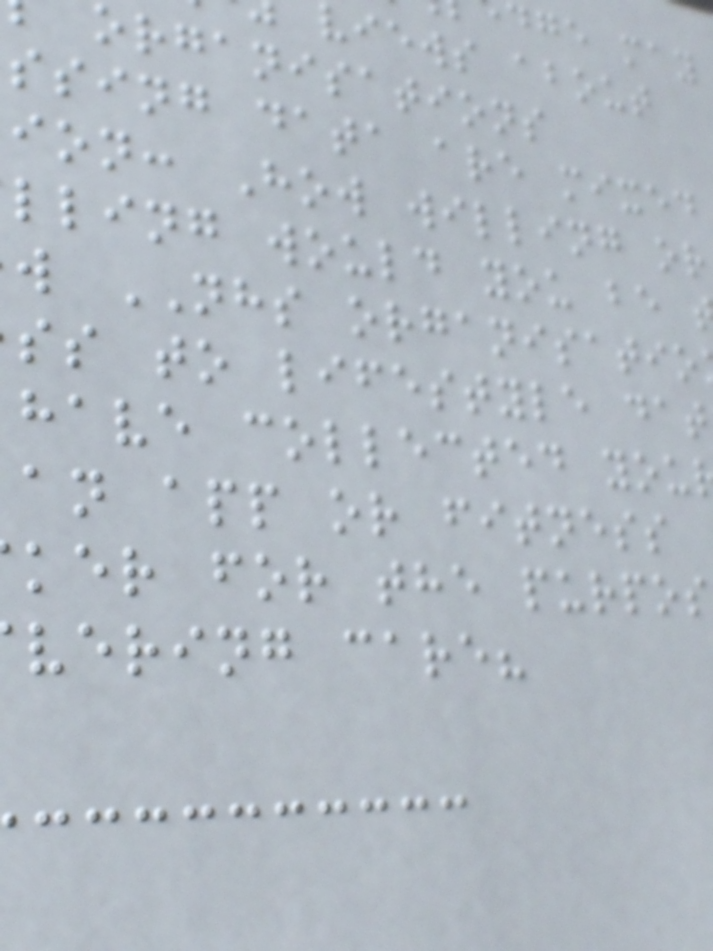dge may
views about
organisations
ssing data are mixed
ion: How willing or
lling would you be
w NHS organisatio
ss to lifestyle dat
have collected you
an app or fitness
ker for the purpos
vering care?
